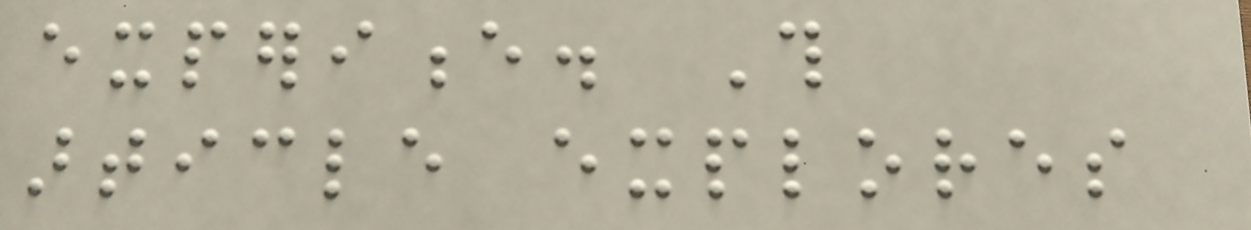experience. This
article explores
